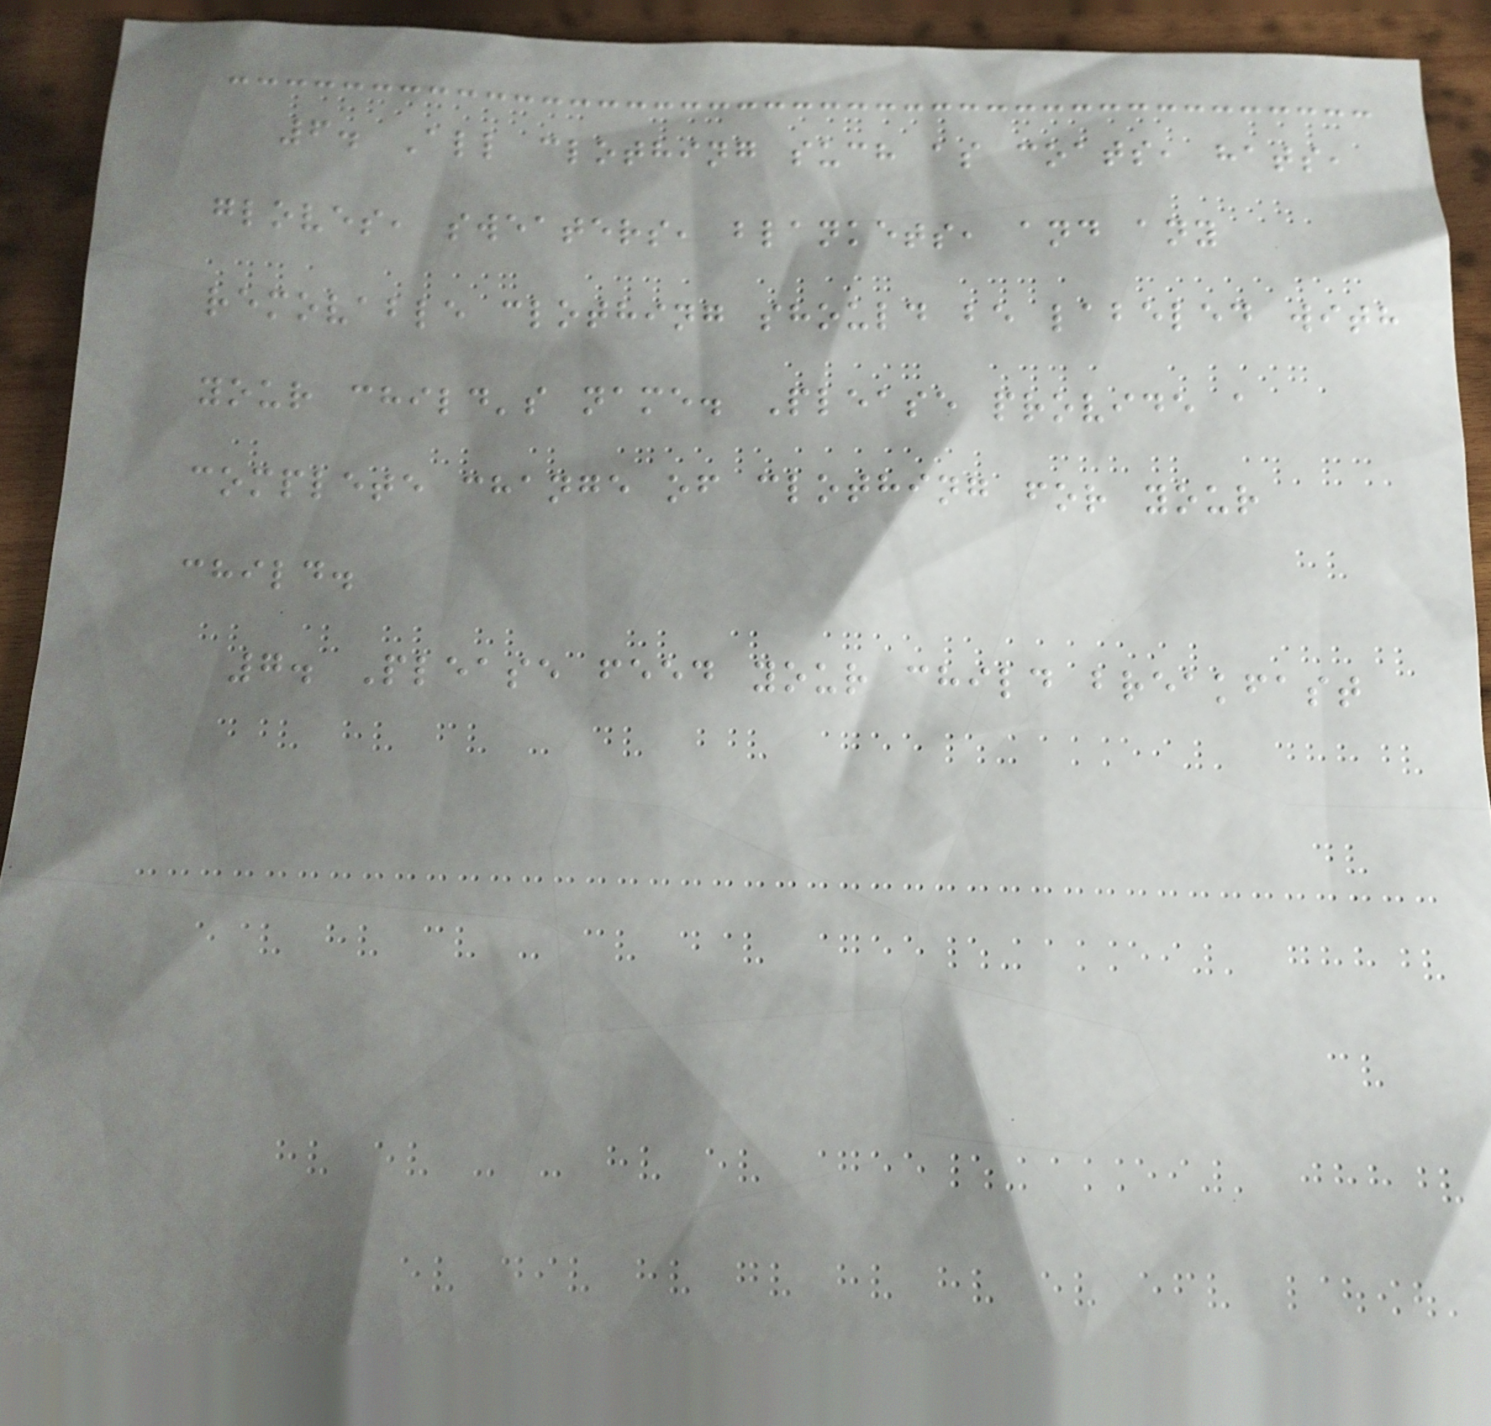6. All clothing such as coats, hats,
gloves, sweaters, blankets, and any
removable clothing should be labeled with
your child's name. Please provide a
complete change of clothing for your
child.
7. Please feed your child breakfast
